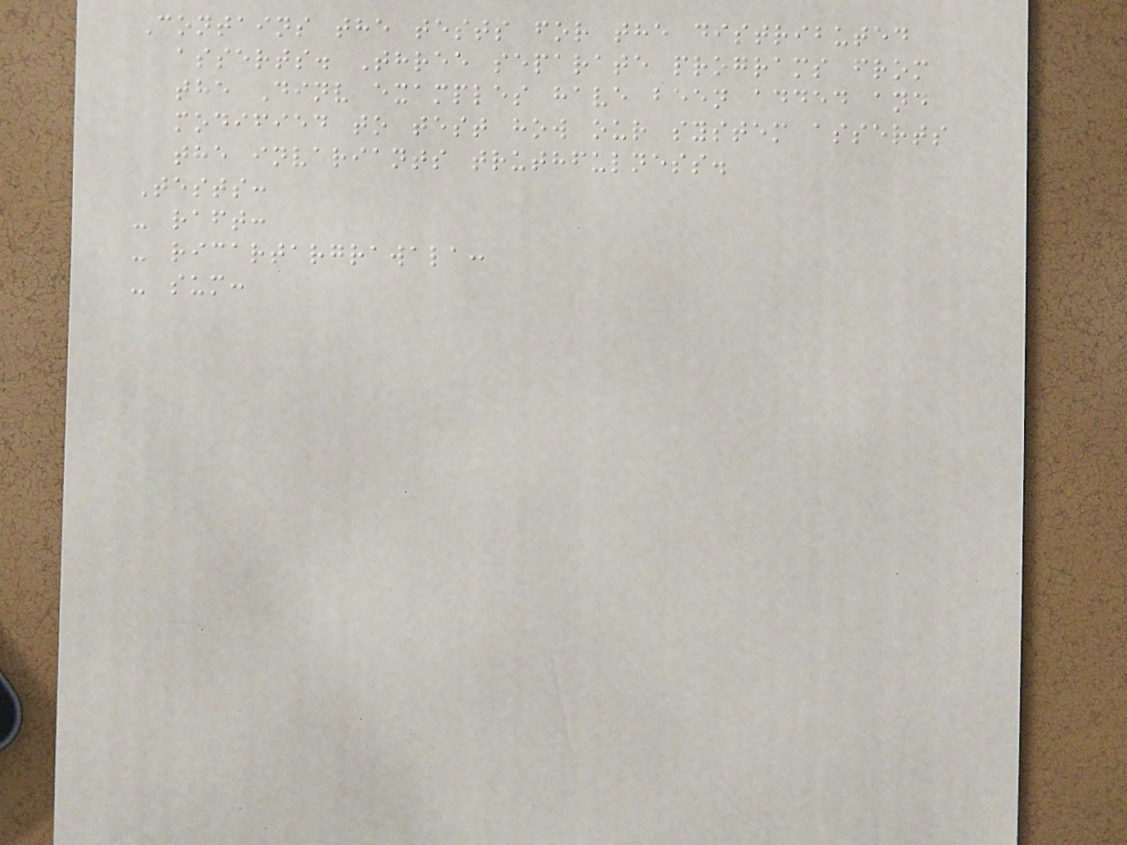Contains the tests for the distributed
asserts. Three separate programs from
the Dinv examples have been added and
modified to test how our system asserts
the invariants truthfulness.
Tests:
- raft:
- ricartargrawala:
- sum:
